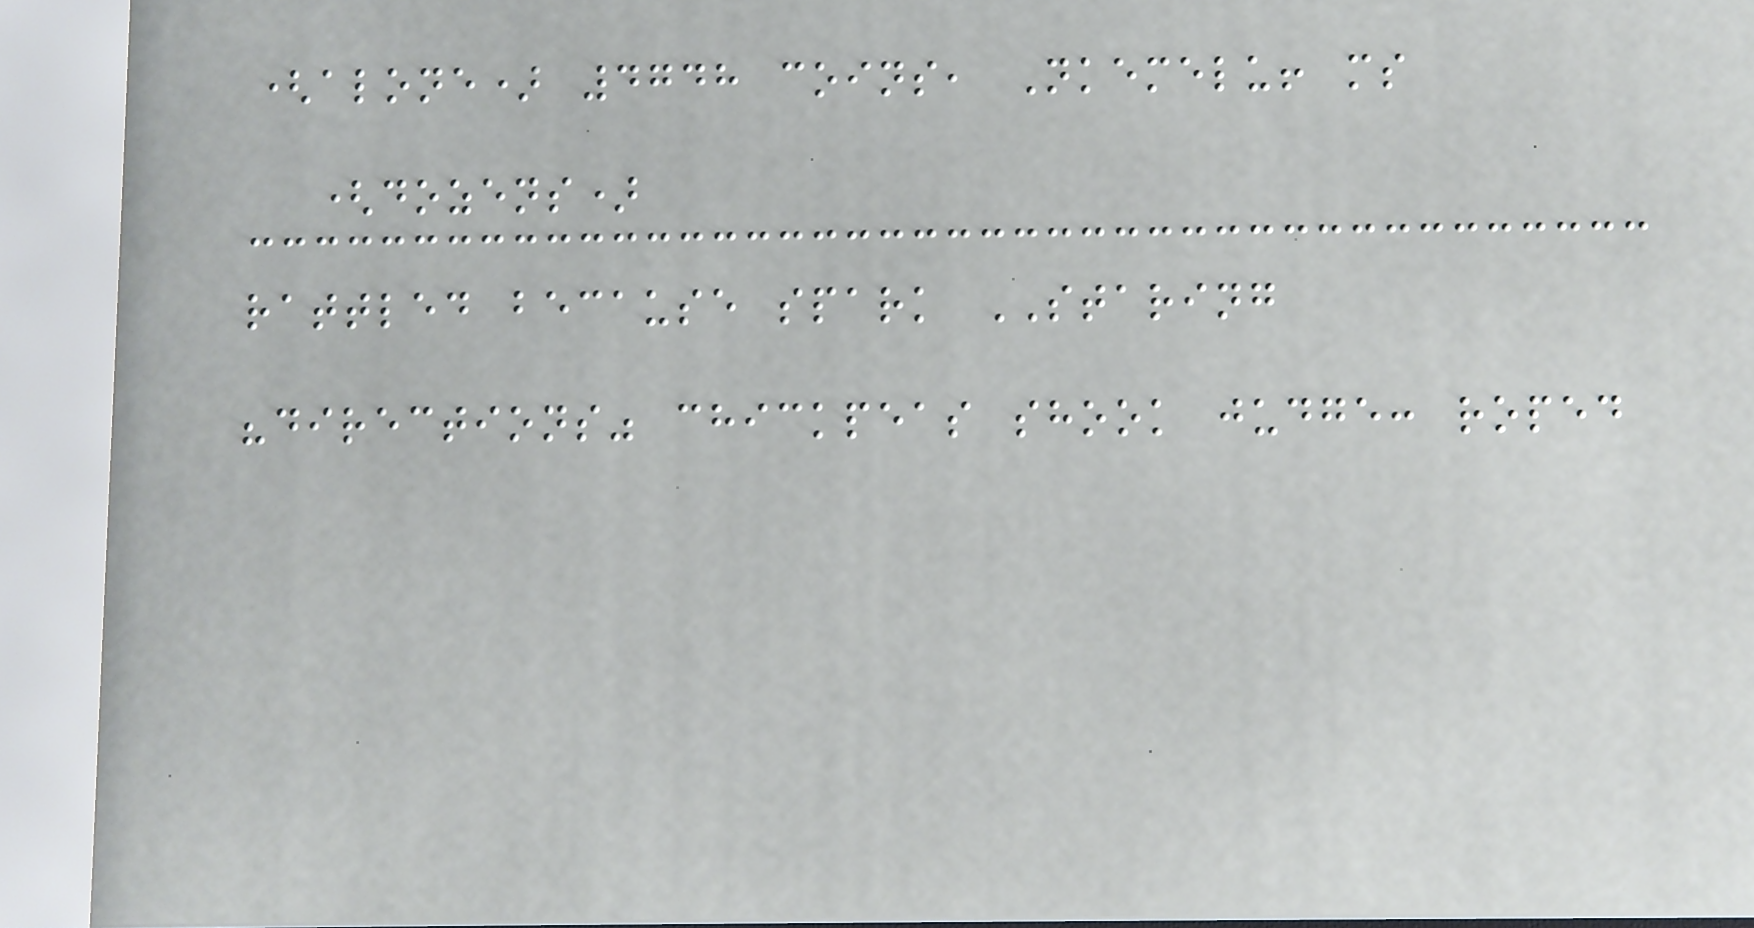(alone) 4748 coins, Nkemelu! ms
(dozens)
rattled because spark STARING
"directions" chickpeas shook judge: roped
